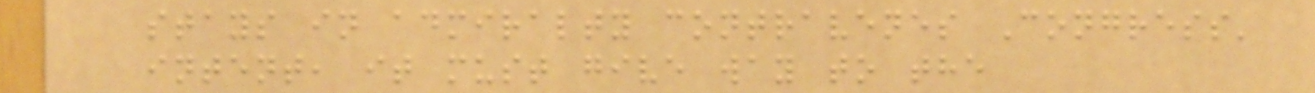stays in admiralty contravenes Congress'
intent, it must give way to the
